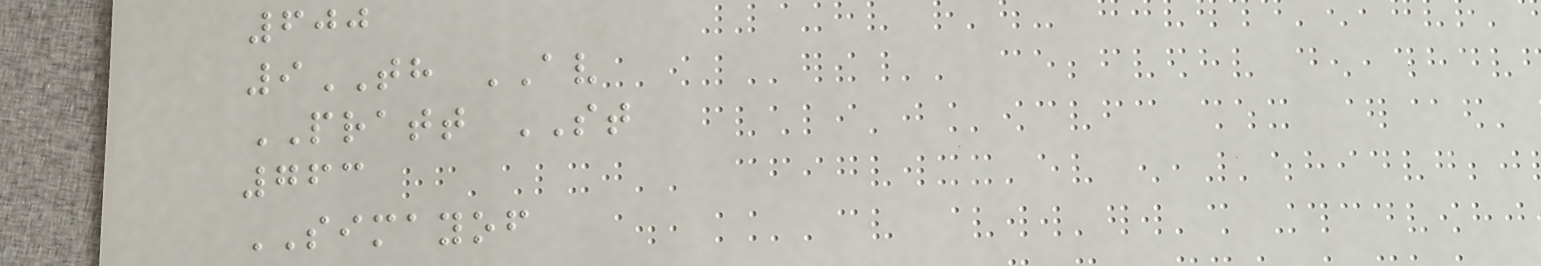600
9TH AV
PRATT ST
763
SIMAYOF
